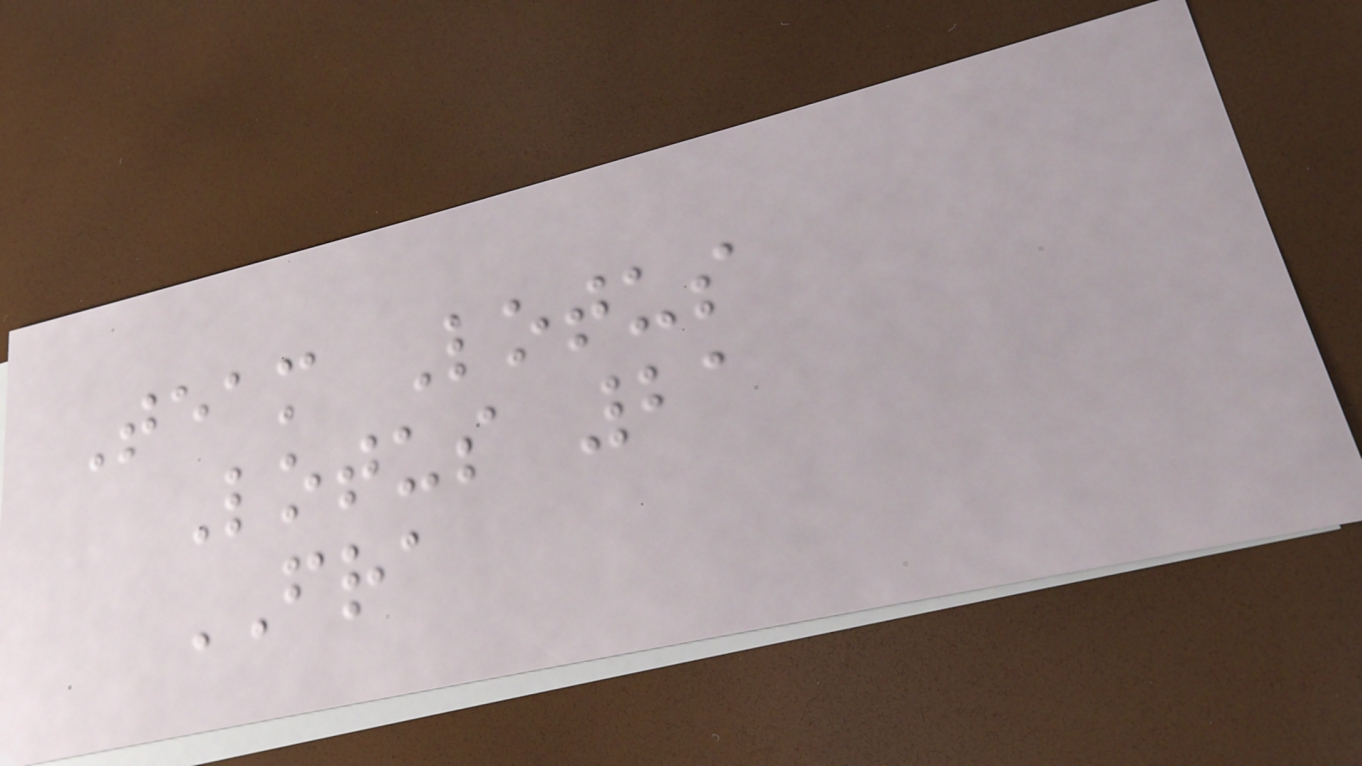Team Lotus
Lotus 21
FRA
